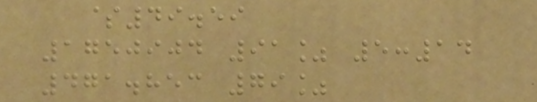$49.59
1750904 91% 5:14
471.853 79%
